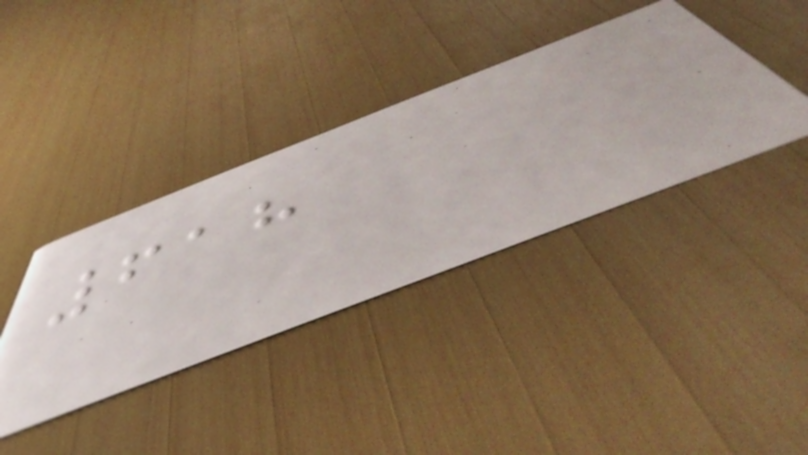618
